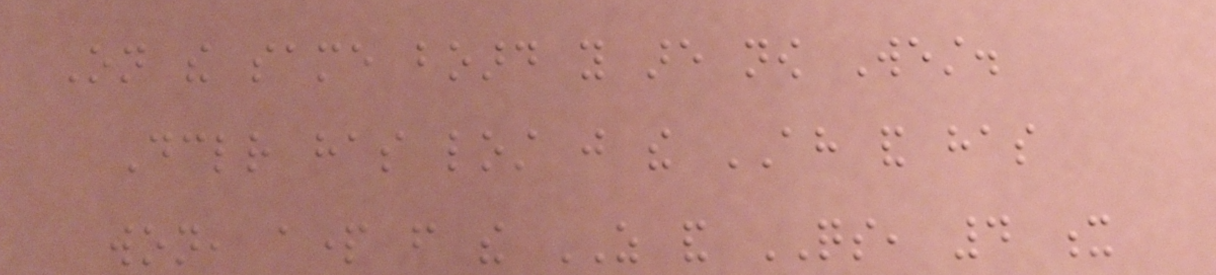On the same board you are now West.
Declarer has lost just the AH and has
won, apart from the AS and QS, 4 x
